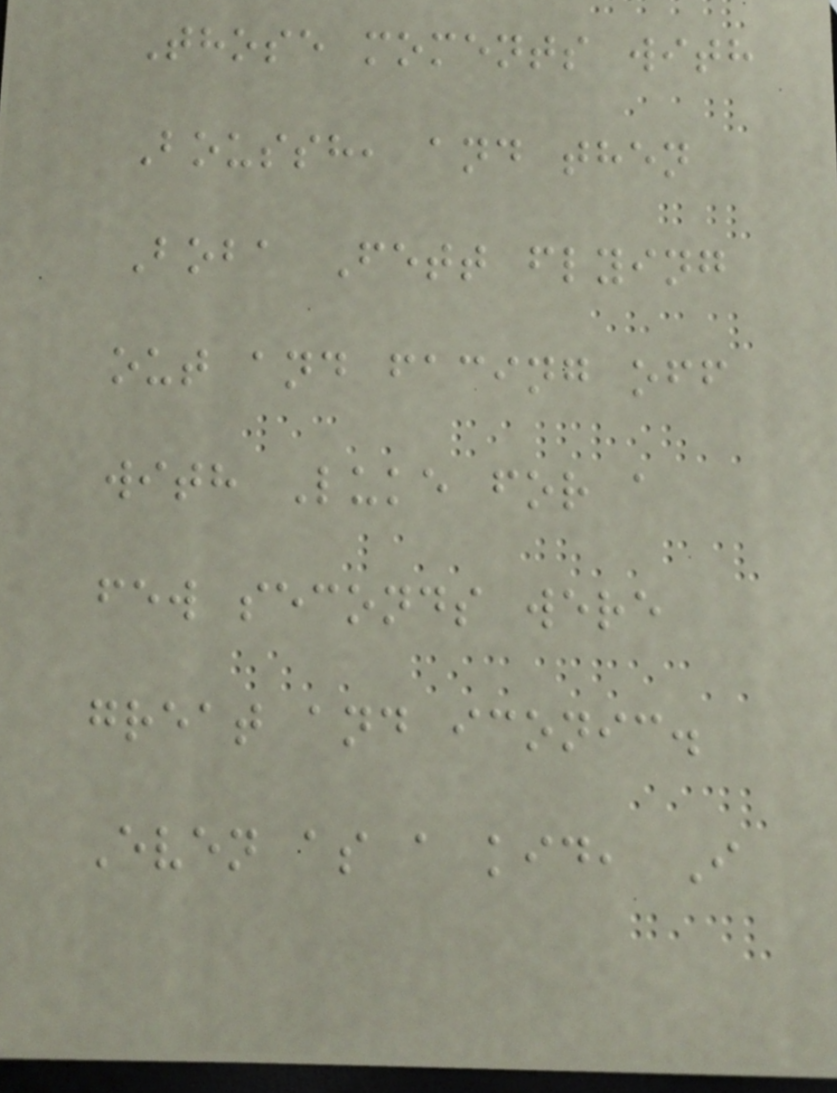Those moments with
Boussh, and then
Boba Fett flying
out and facing off
with Luke for a
few seconds were
great and iconic.
Even as a kid, I
